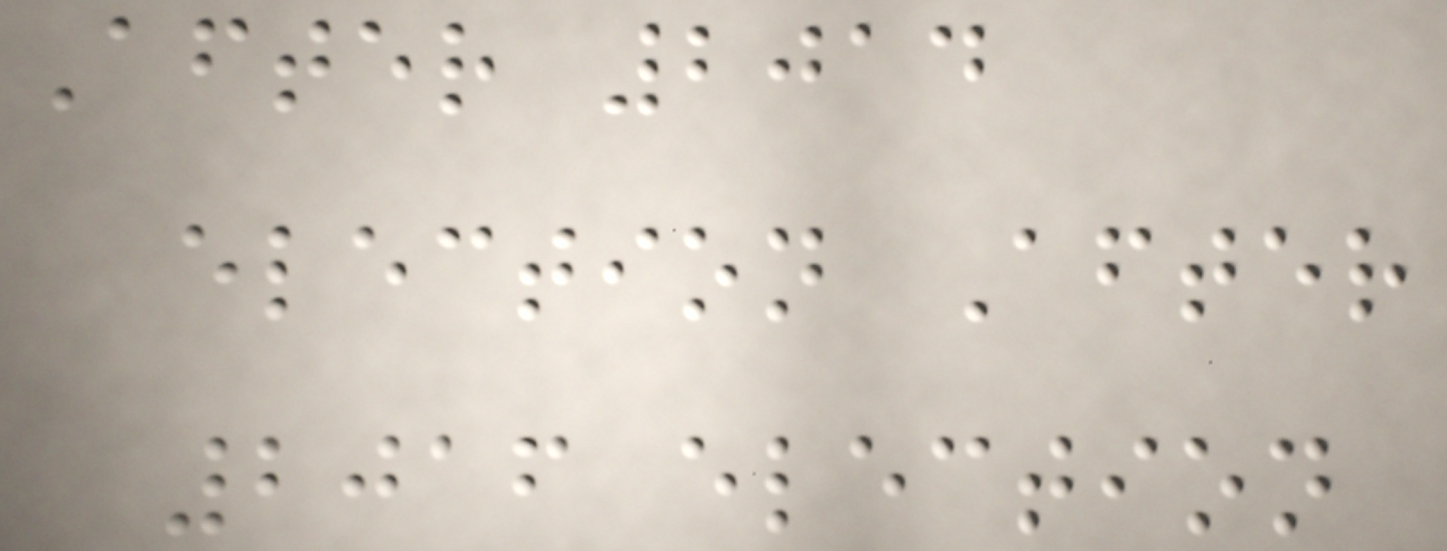After 2014
election After
2016 election
